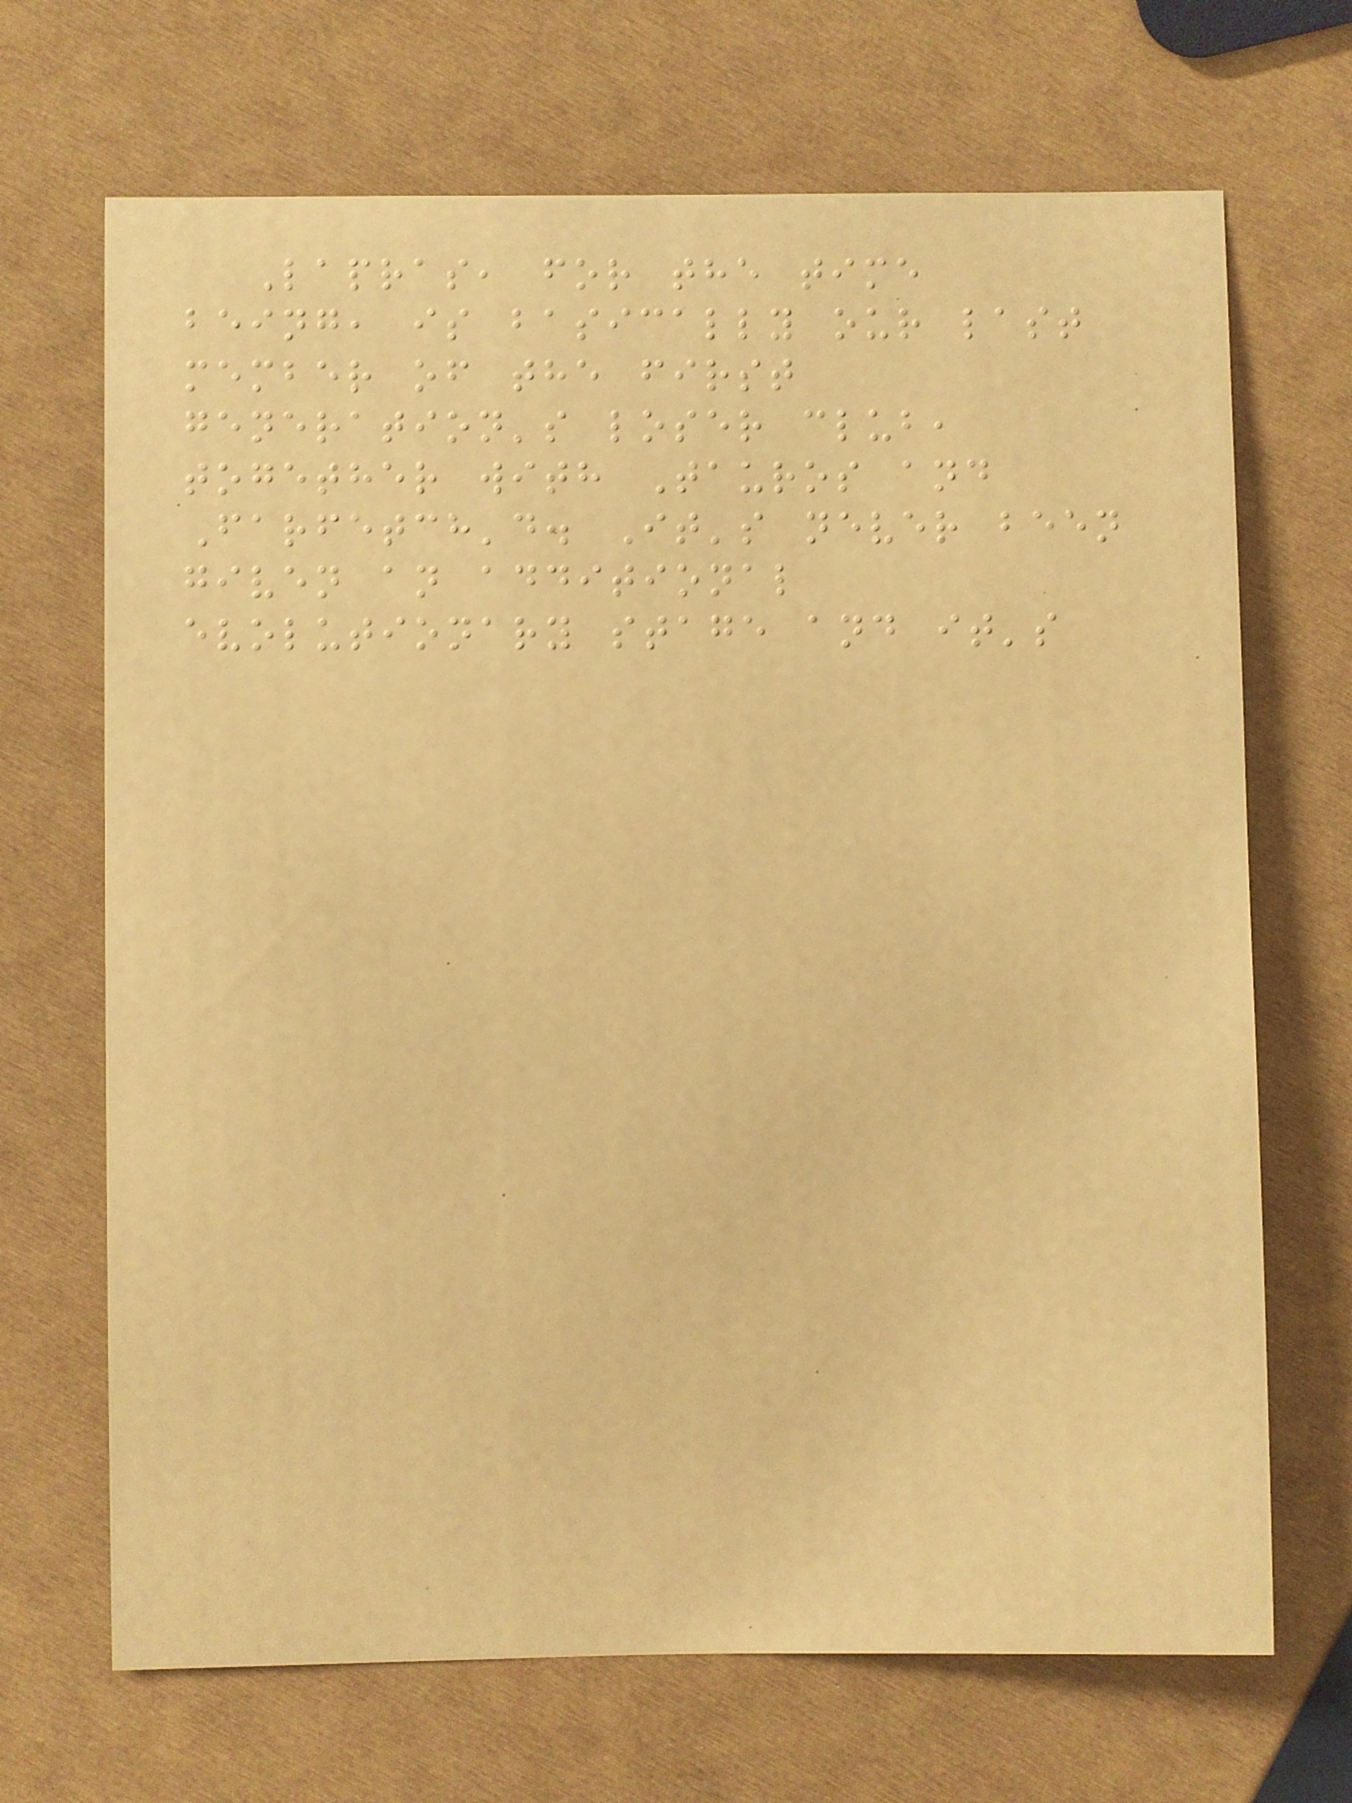Lapras, for the time
being, is basically our last
member of the first
generation's loser club,
together with Tauros and
Farfetch'd. It's never been
given an additional
evolutionary stage and it's
